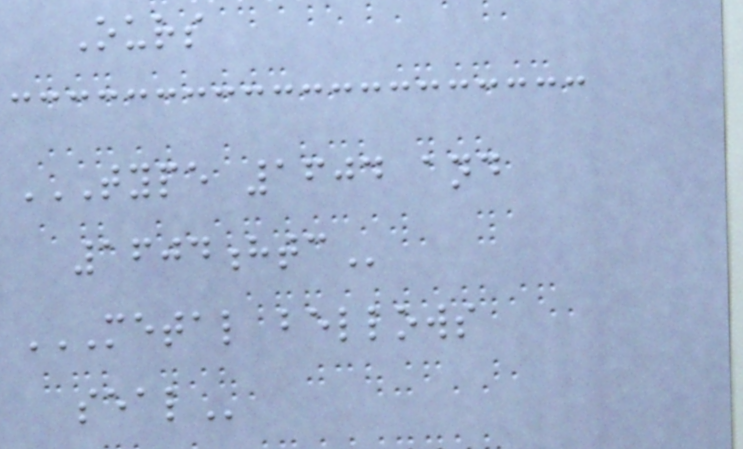Ours
TYPE 1604 AND
1604HTC
METAL BELLOWS
SEAL
